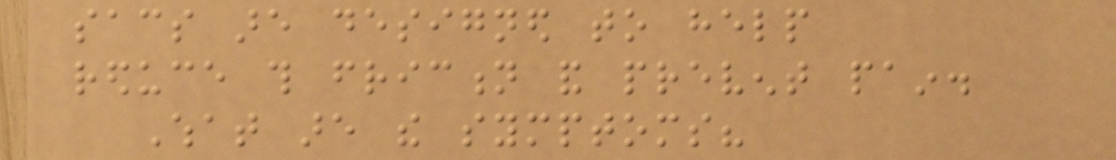sacs are designed to help
reduce this friction and prevent pain.
What are the symptoms?
